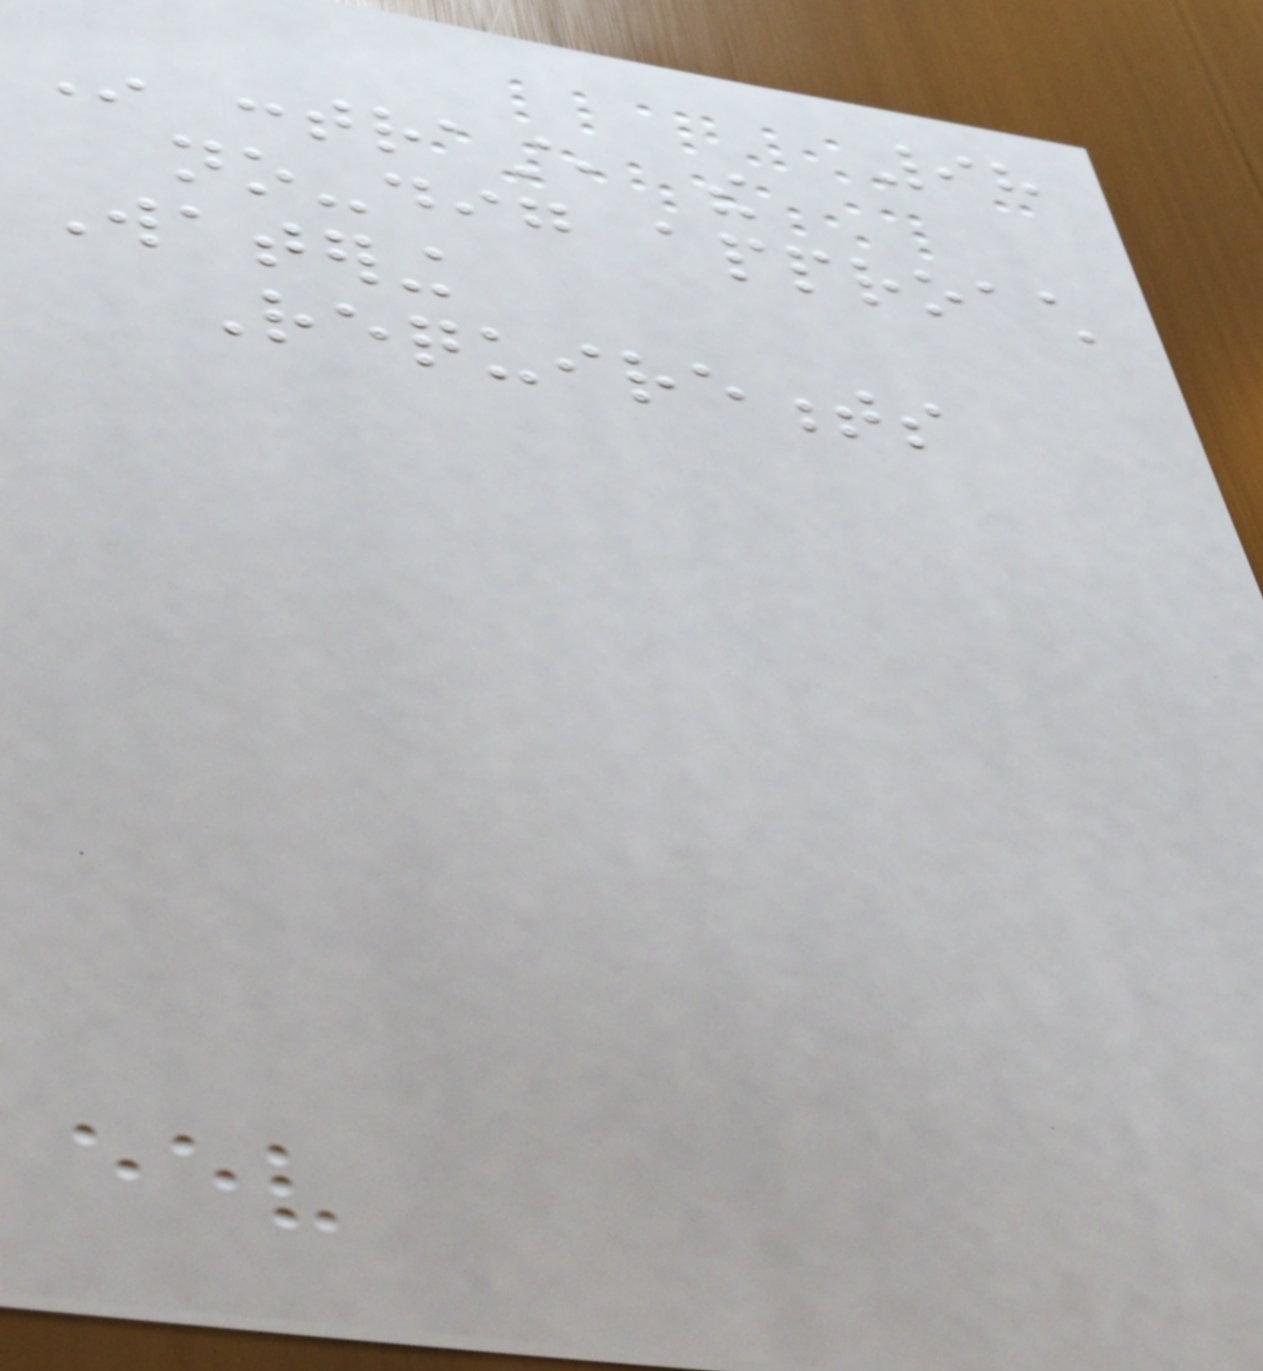98
In contrast, the
no-dig approach
Watering
Requirements
